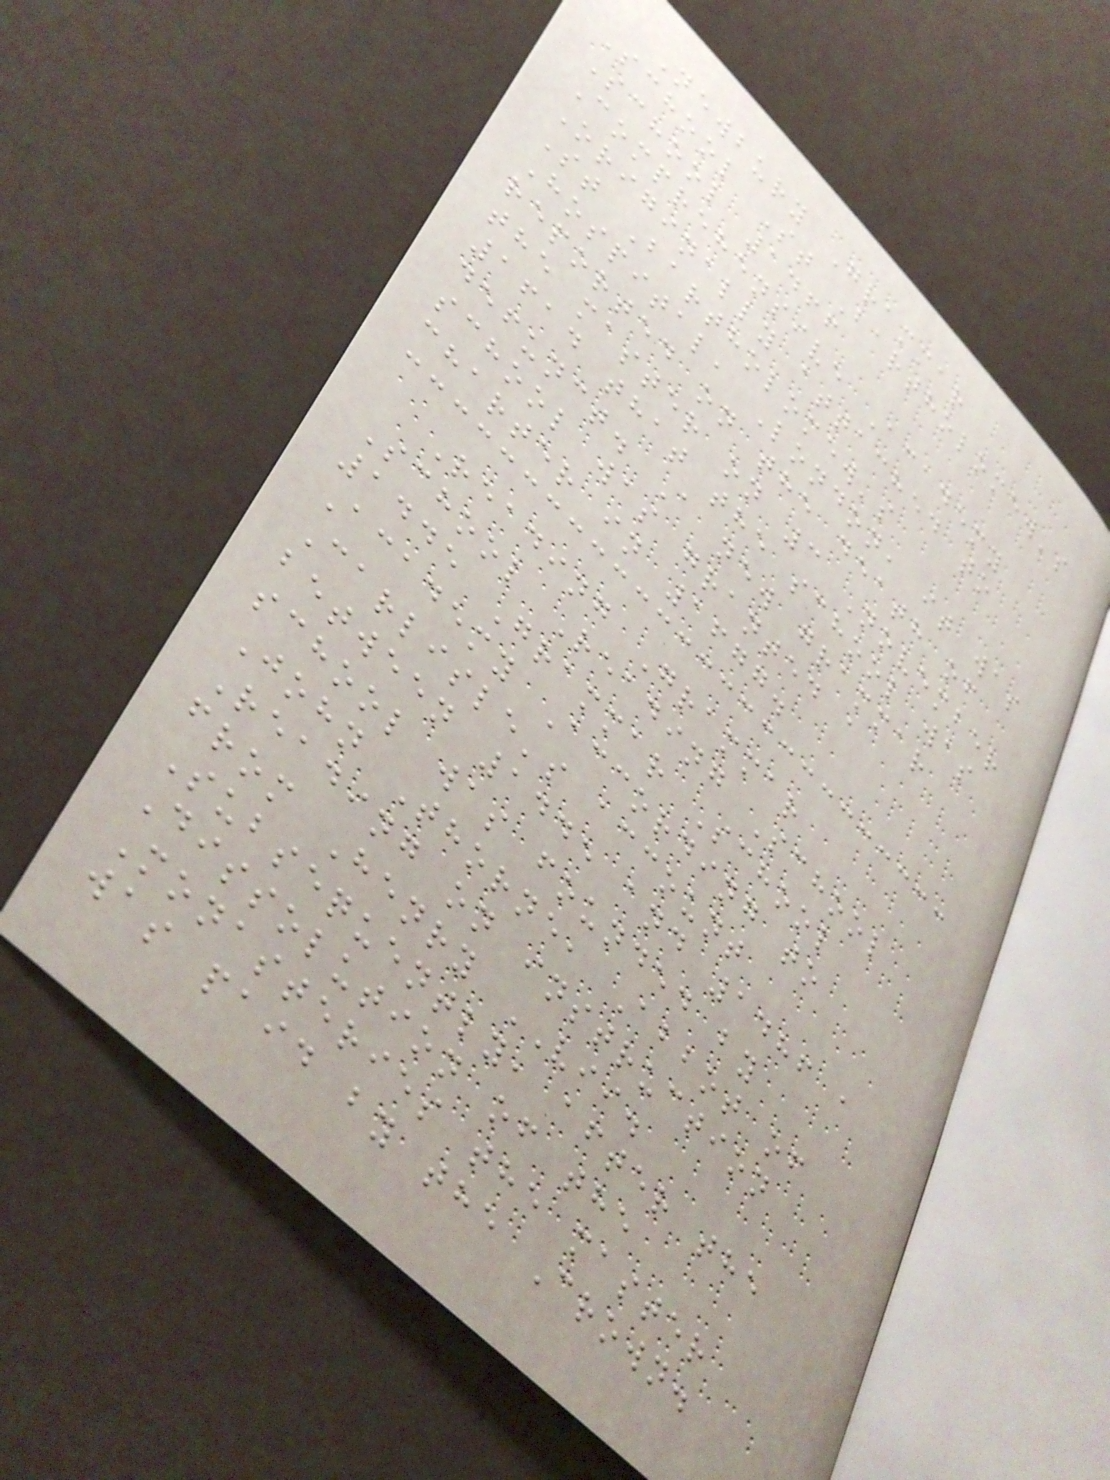Newbury Grammar
School St Bartholomew's
School 1466
Comprehensive Academy
Originally attached to
St Bartholomew's
Hospital, London, it was
reported on the death of
the master on 3 November
1614 that the school was
defunct. A new grammar
school was granted a
charter in 1677.
Reading Grammar
School Reading School
1445 Grammar School
Academy According to
Carlisle's account
between 1445 and 1486 a
school was founded by
John Thorne, Abbot of
Reading on instruction
from Henry VII.
Subsequently, after the
Dissolution of the
Monasteries the master
was paid by the Crown.
